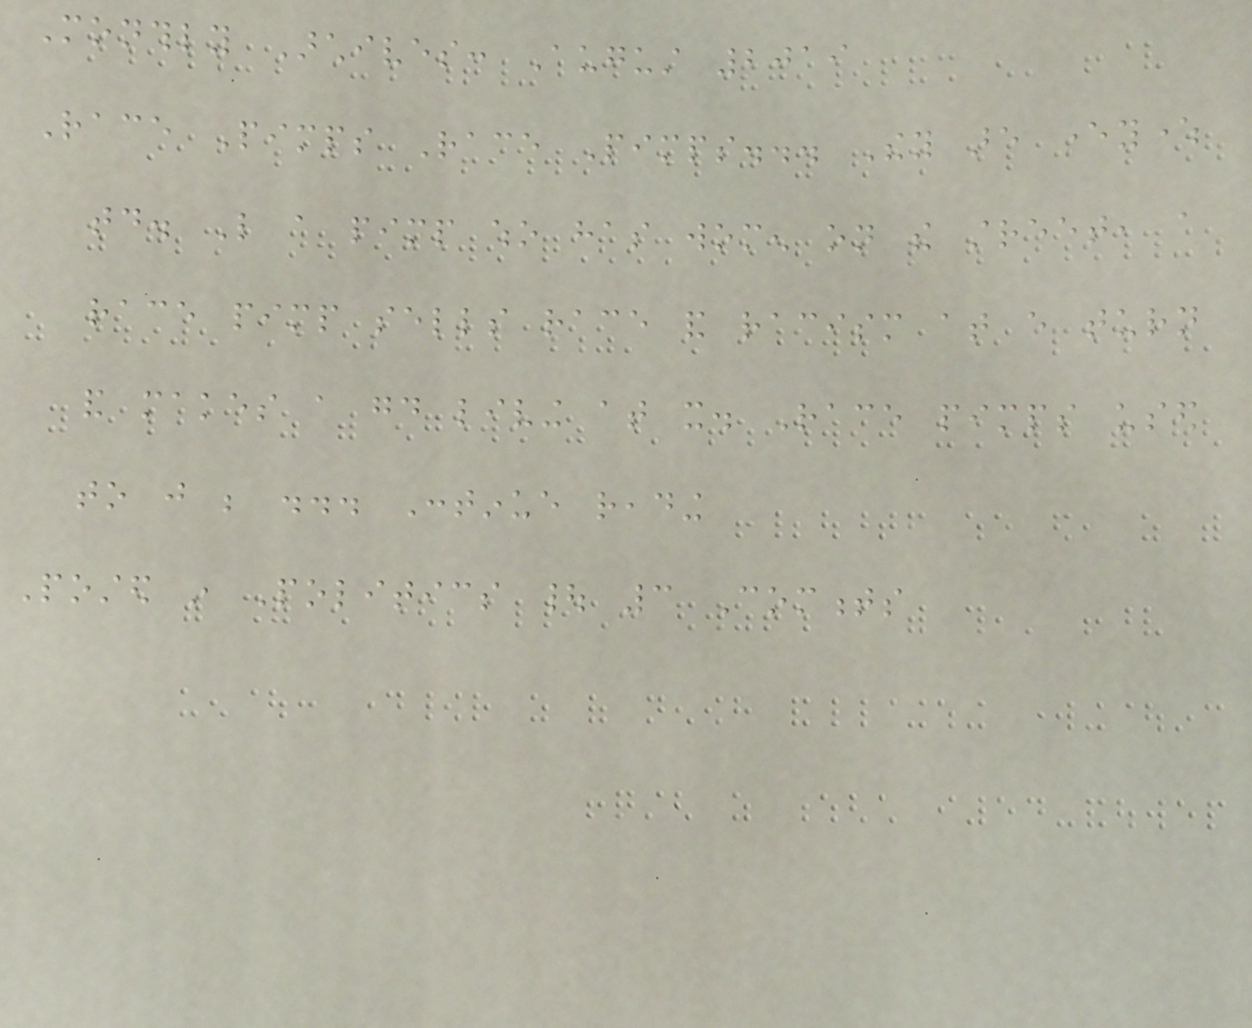Monthly Archives: August 2019
Race Pimps Race Pimps... They are everywhere
today. Like a pimp who has women on the street, a
race pimp sells race and racism at every turn
and makes a good living at it. Race pimps used
to just be ... Continue reading
Posted in Politics | 3 Comments
